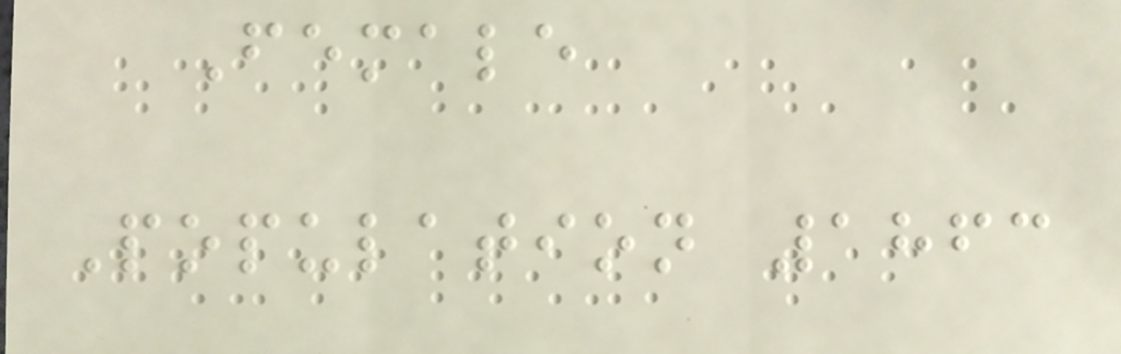Female
Population 1863
